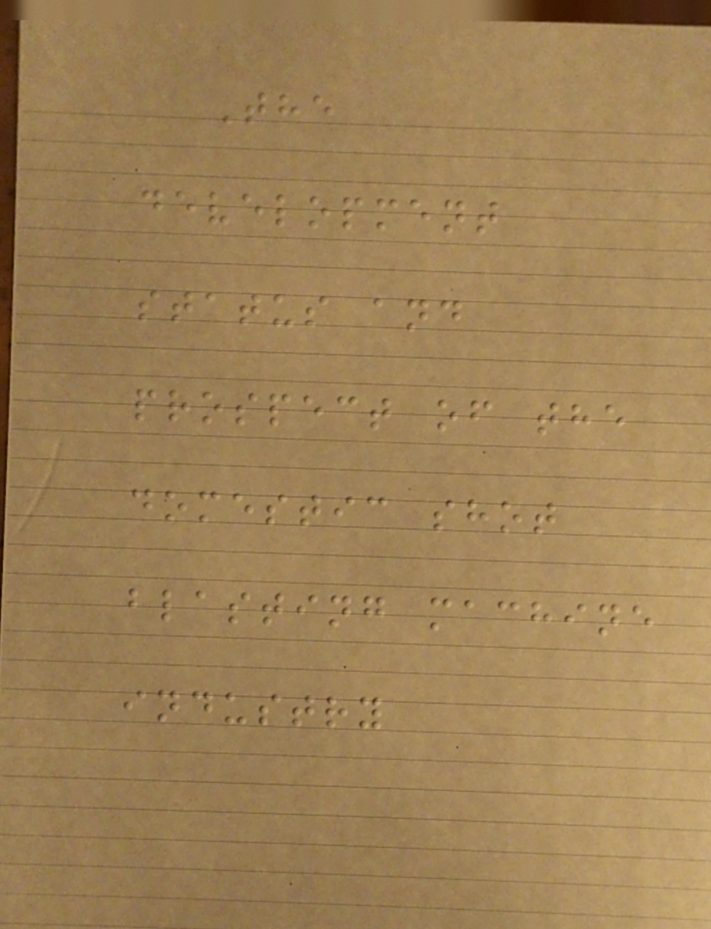The
development
status and
prospect of the
domestic shot
blasting machine
industry
